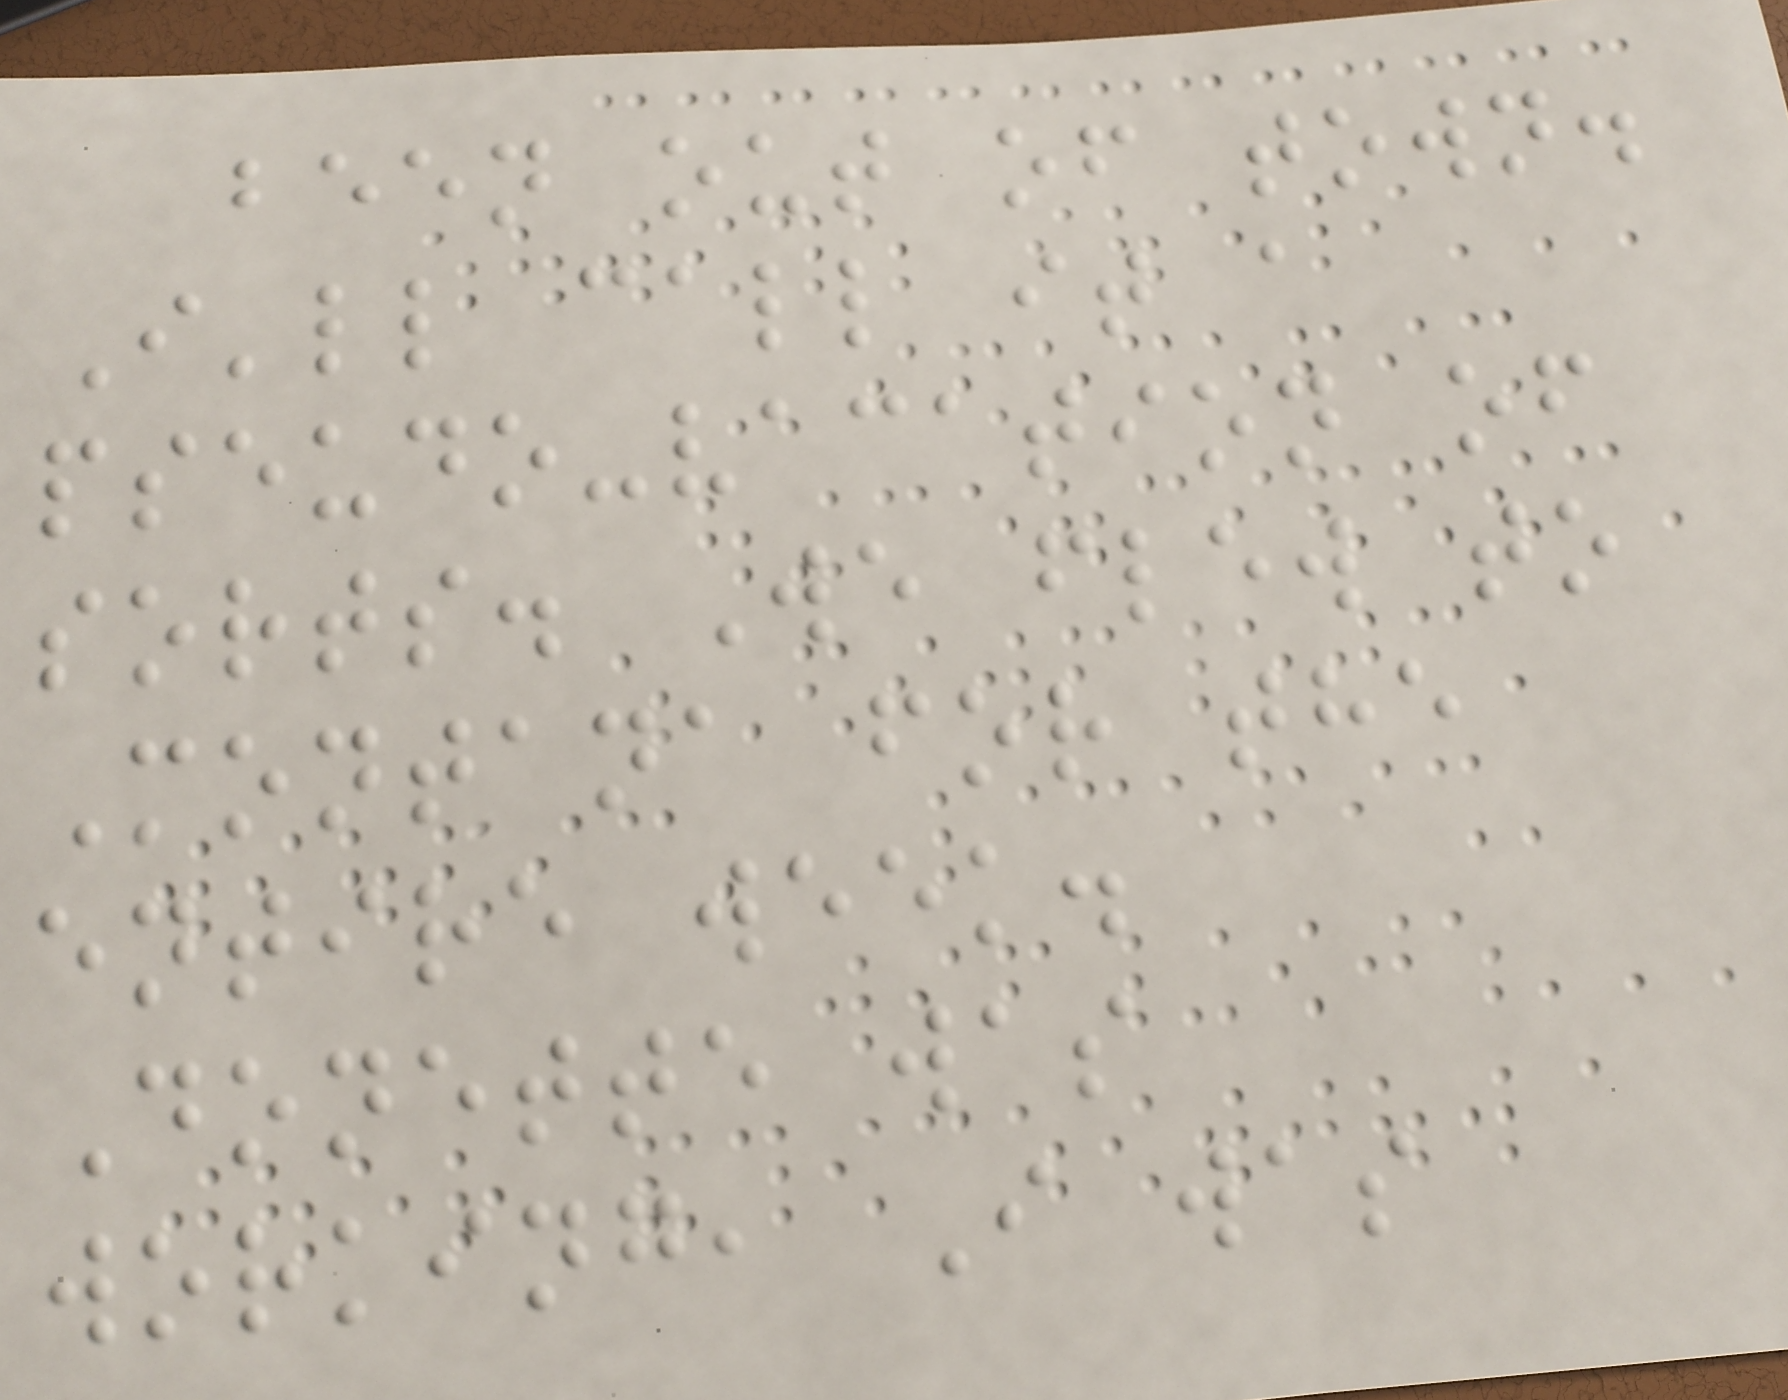been out of town.
I'll call it a
pseudo-vacation of
sorts. We flew to
Montana for the
entire week.
Donette was
working, I was
